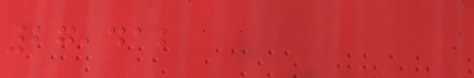27,412
